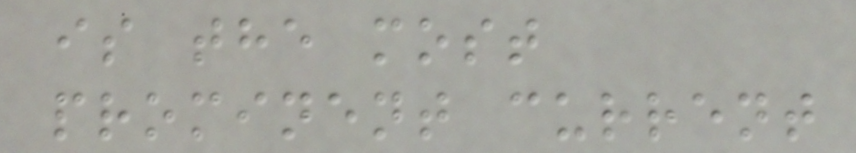is the most
prominent current
